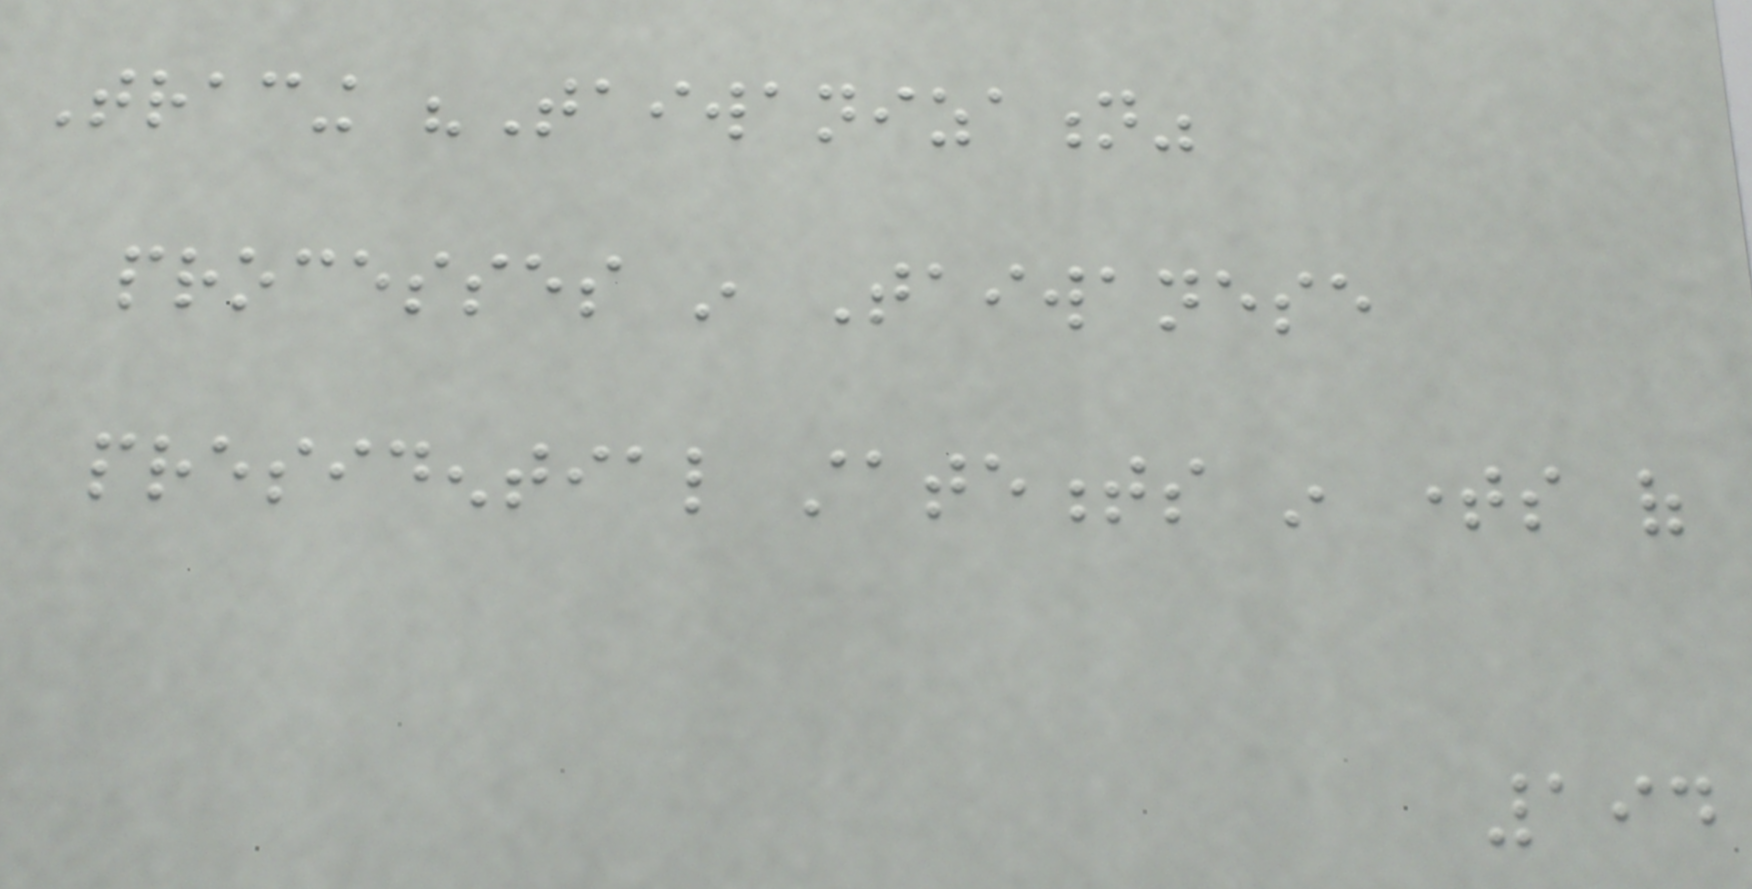Tracing "Taiwanization"
processes in Taiwanese
presidential statements in times of
194
